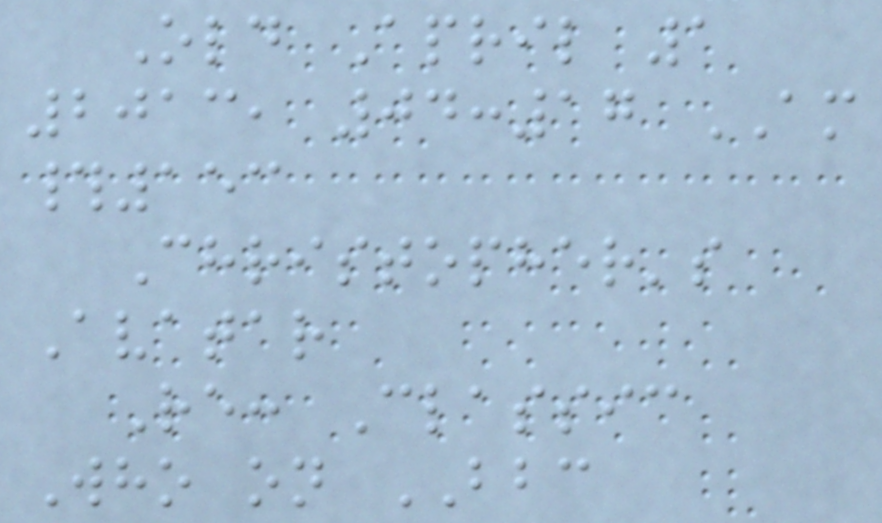Old April 1
2013, 04:17 AM
#153
Christopher's
Avatar
Re: Classic
Who on BBC
